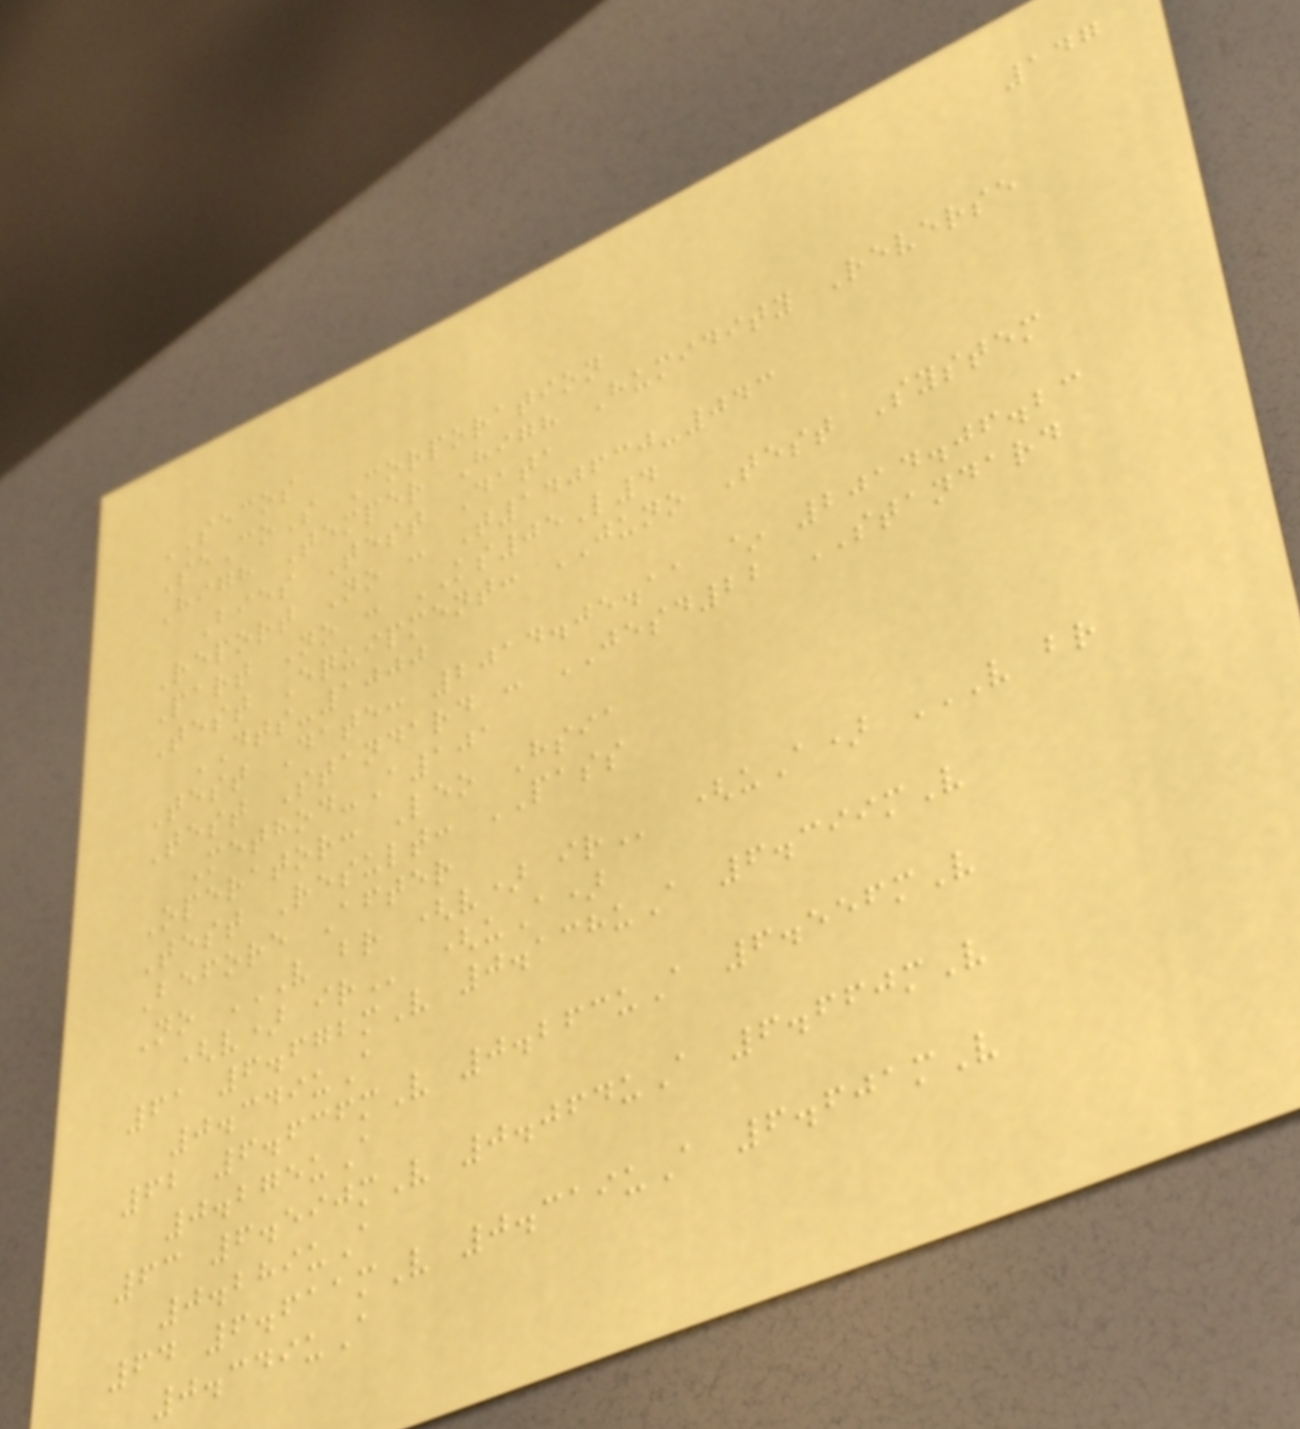147
SECOS
SeCoS Corporation
High Temper High Humidity Reverse
Bies Test Data
Report No : T140630-043
Part No : KS05L4
Test Equipment: JUNO Test System
DTS-1000
Test Date: 2014.05.11 ~ 2014.06.23
Test Standard : JESD22 STANDARD
Method-A101
Operator: Leo Hsia
Test Result: PASS
Before After
No V BR (V) IR (uA) V BR
(V) IR (uA)
61 6.672mV 0.138uA 6.399mV
0.349uA
62 6.636mV 0.263uA 6.556mV
0.275uA
63 6.590mV 0.064uA 6.660mV
0.289uA
64 6.611mV 0.319uA 6.601mV
0.349uA
